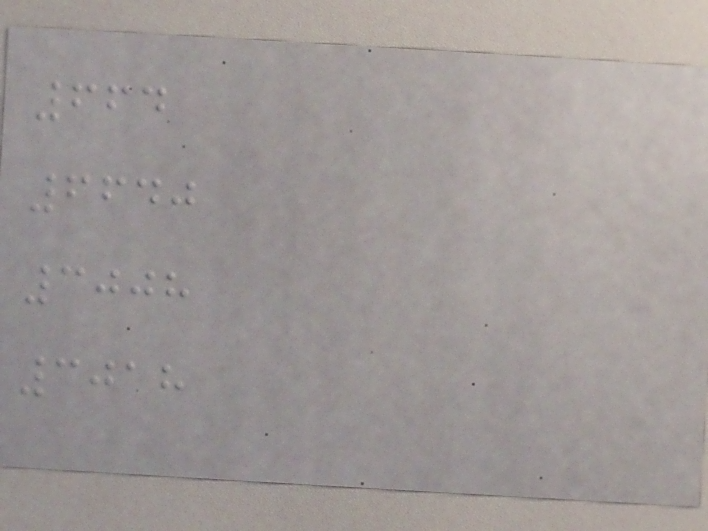664
6640
3008
3018
